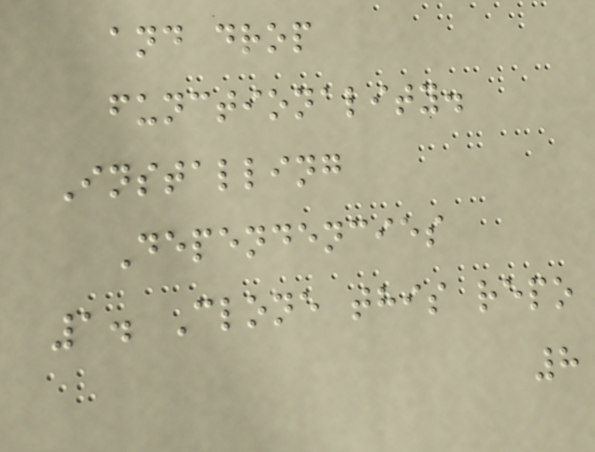and drop
functionality.
Installing
Dependencies
1. Clone this repo
8
